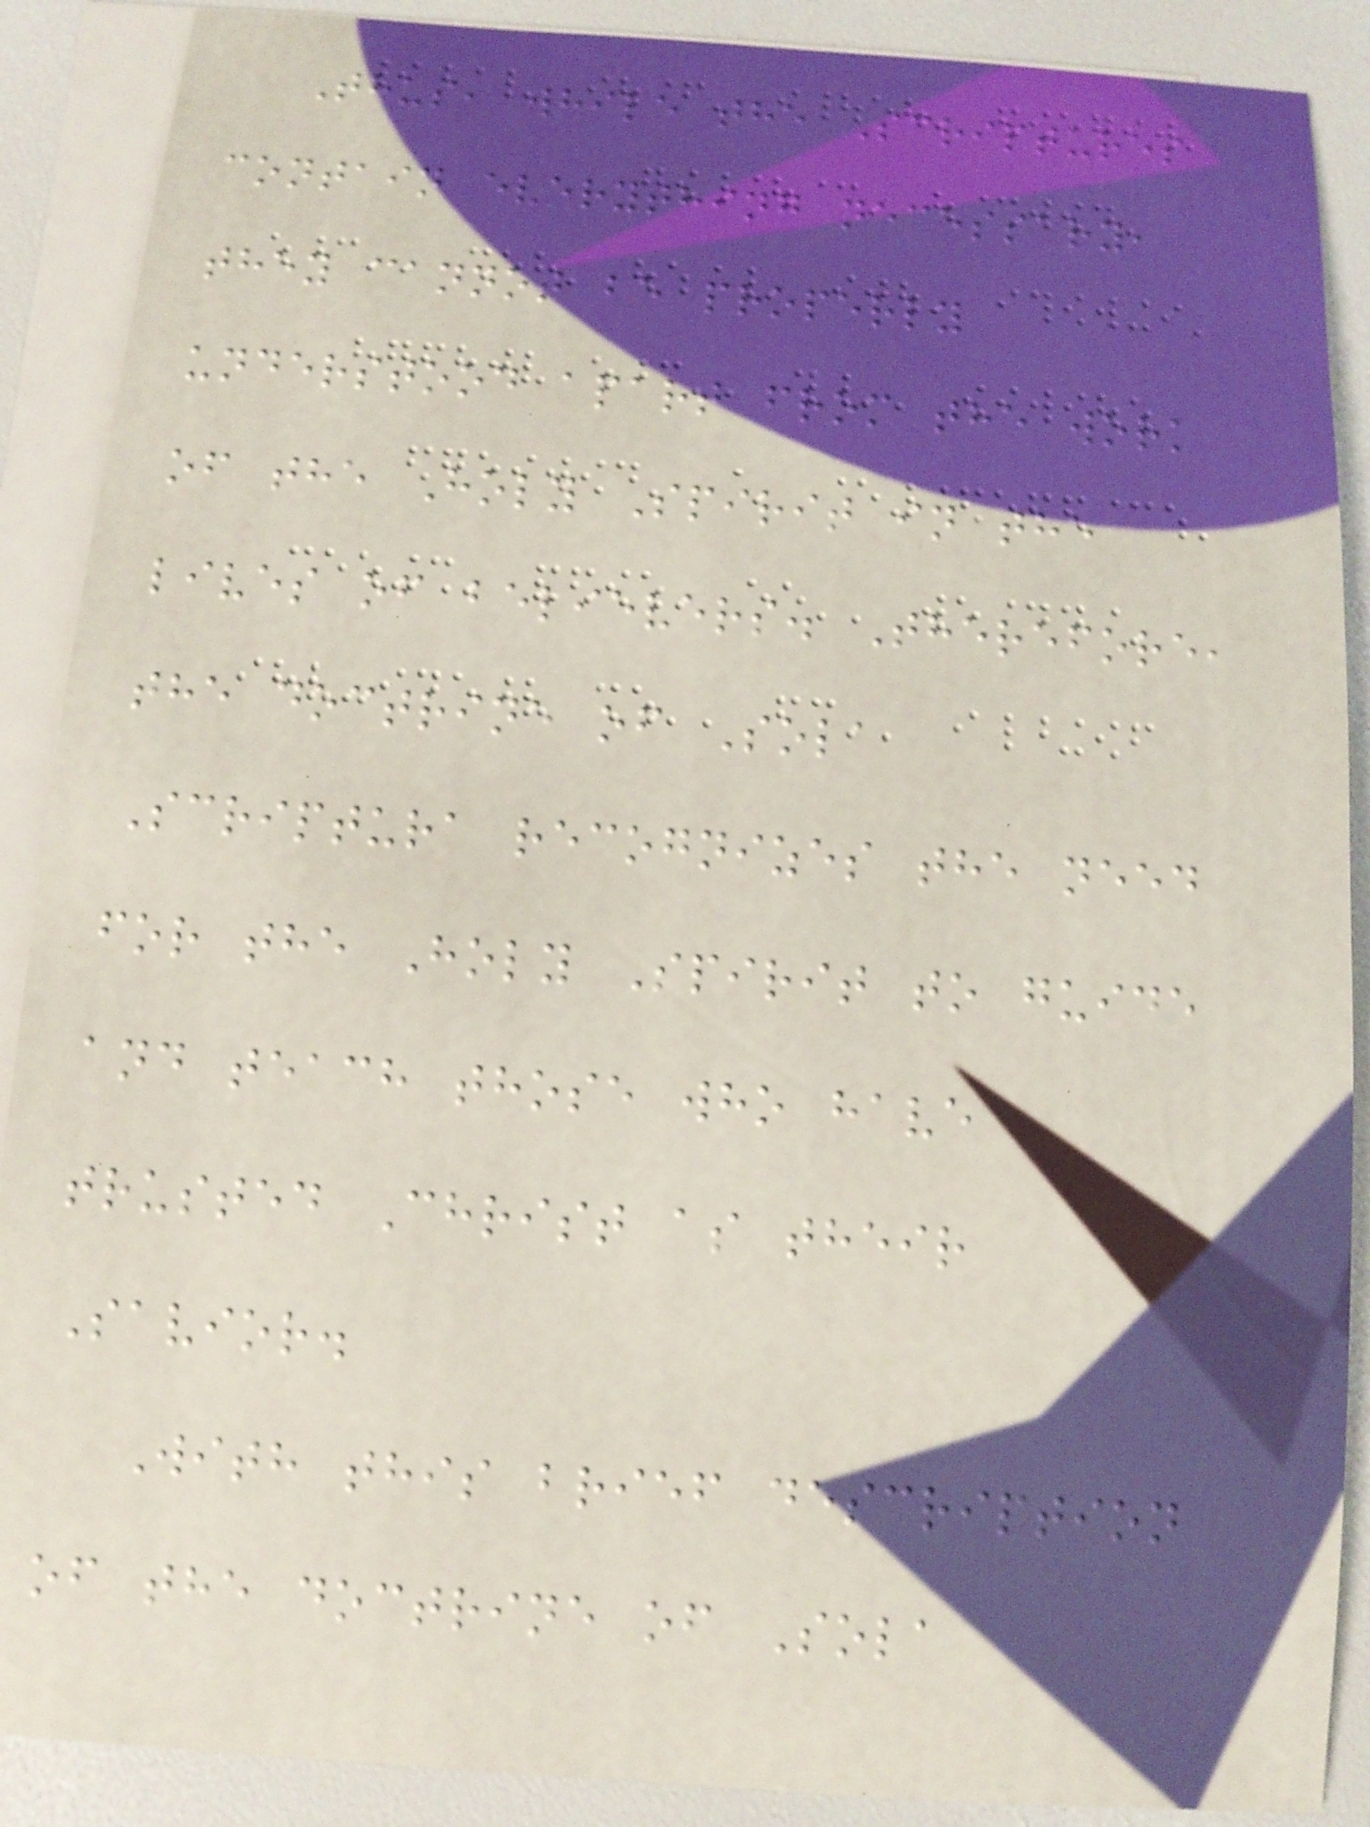Thus, while the Scriptures
contain everything necessary,
they cannot be properly
understood apart from the work
of the Holy Spirit in the
lives of believers. Therefore,
the doctrine of Sola
Scriptura recognizes the need
for the Holy Spirit to guide
and teach those who have
trusted Christ as their
Savior.
With this brief description
of the doctrine of Sola
